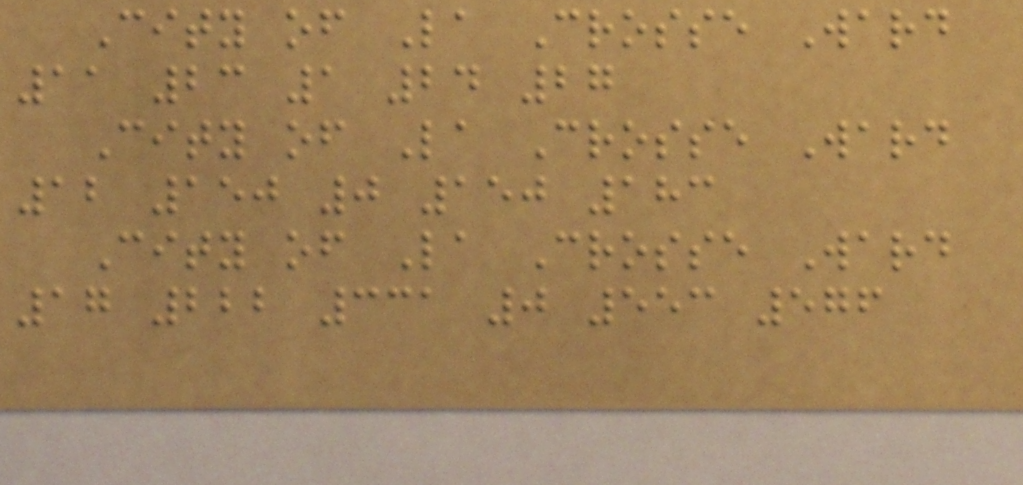City of La Crosse Ward
11 23 1 24 27
City of La Crosse Ward
12 150 0 150 183
City of La Crosse Ward
17 222 331 0 553 576
